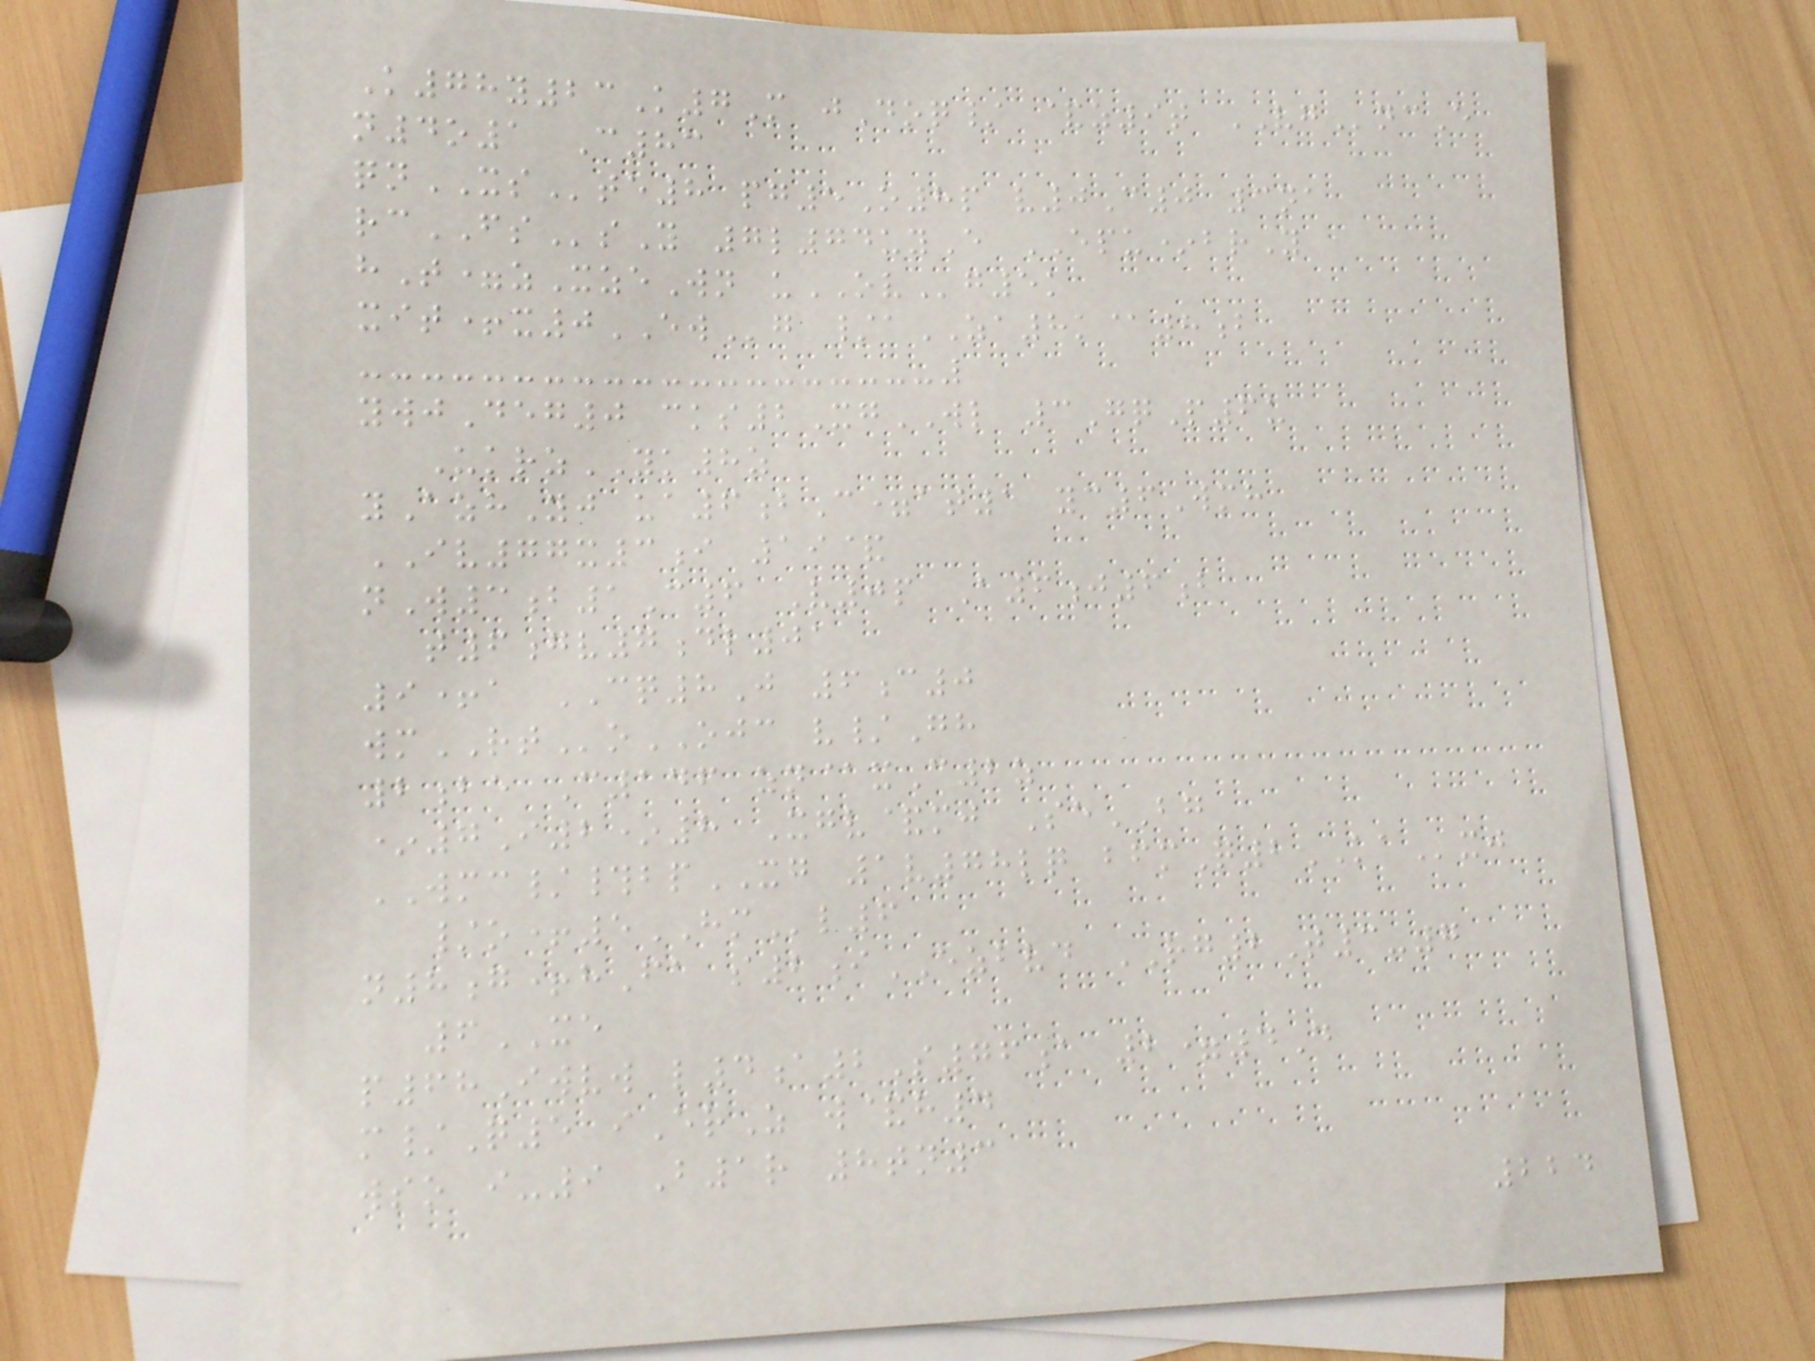K78y23K7M jDoq/ &z9t VGncE
n4o1 C83
qnXSte8 pg5O8p v0C0 3na
rcFSsY 7l74uyE EPU*brY
hT=zXzeWn uOVg5k
xit+x0EWg /aZA8k@8b
ywjDeg0 cks2XgWL 3GqP6u
UkrzYK8z
yAzhYj ua6bC=at1 yc6Wmh
IV77x3i 19&
nW3b1C6 V0p A6j6b
t6gv7dl01
9+a CQ8J 6c0
wmRToOJC v/Gh
2be C146 zn@xC2z
*7I2*8 Xgv&mj SeBG
WMC/#bpXG 1v78lq bfmQ2KAxj
/o+5HMl6
n8g+hFa s2iEZBVD RG2T3-7
6XE
p68Iwvw l4a2S76a 2=4D
m/Q5 iErZ w&h4
wso i-9 B1r 8tn3
224
